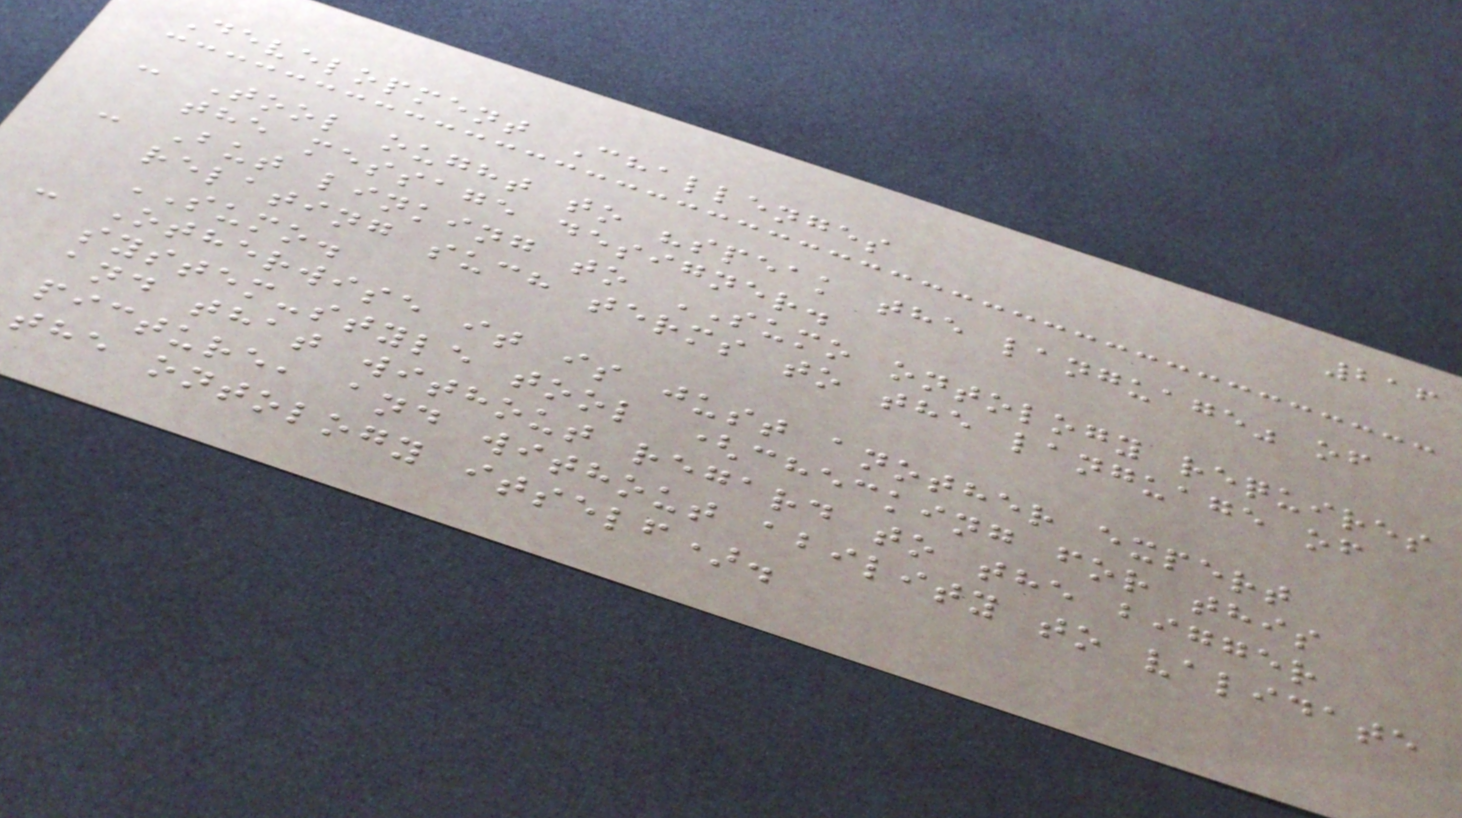216
Development Challenges
- Tool ought to "speak the language" of
the message designer.
- But linking to SUMO ontology requires
relating such terms to the language of
SUMO.
- Otherwise it is just another expert
system-style tool (checking for this
and that without regard to the bigger
picture, and without ability to validate
the ontology itself).
